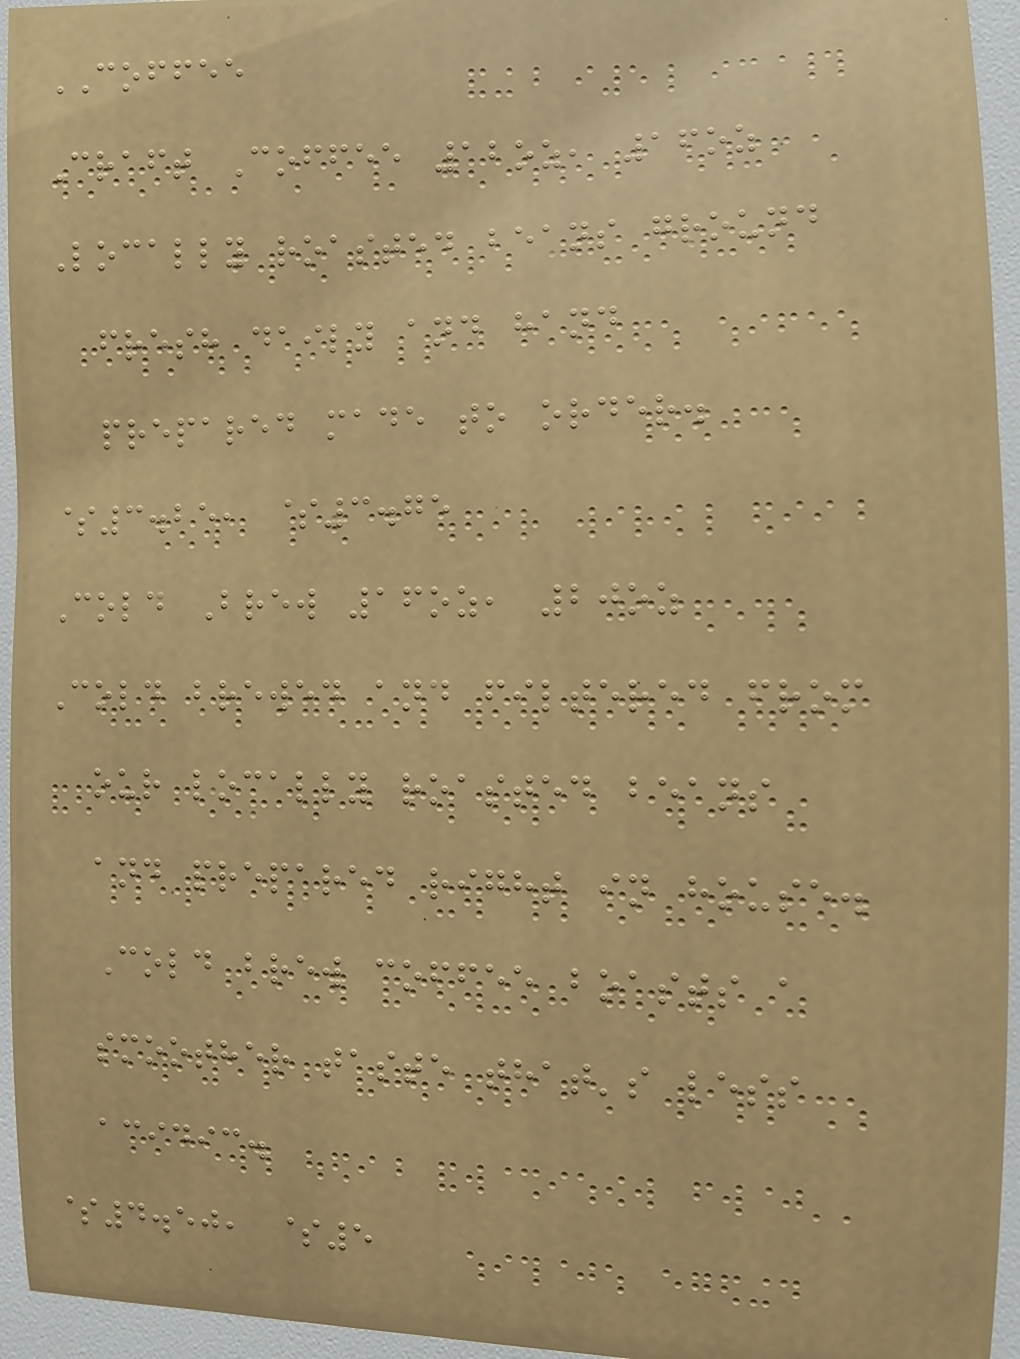COFFEE
Craft Coffee 12oz, 16oz
Locally roasted beans ground
fresh daily and hand
prepared made to order.
$3.25, $3.75
Cold Brew 16oz, 20oz
Cold brewed and filtered from
our locally roasted beans
and prepared right in house.
Cold brew coffee boasts a
smoother taste that's less
acidic.
$4.50, $5
